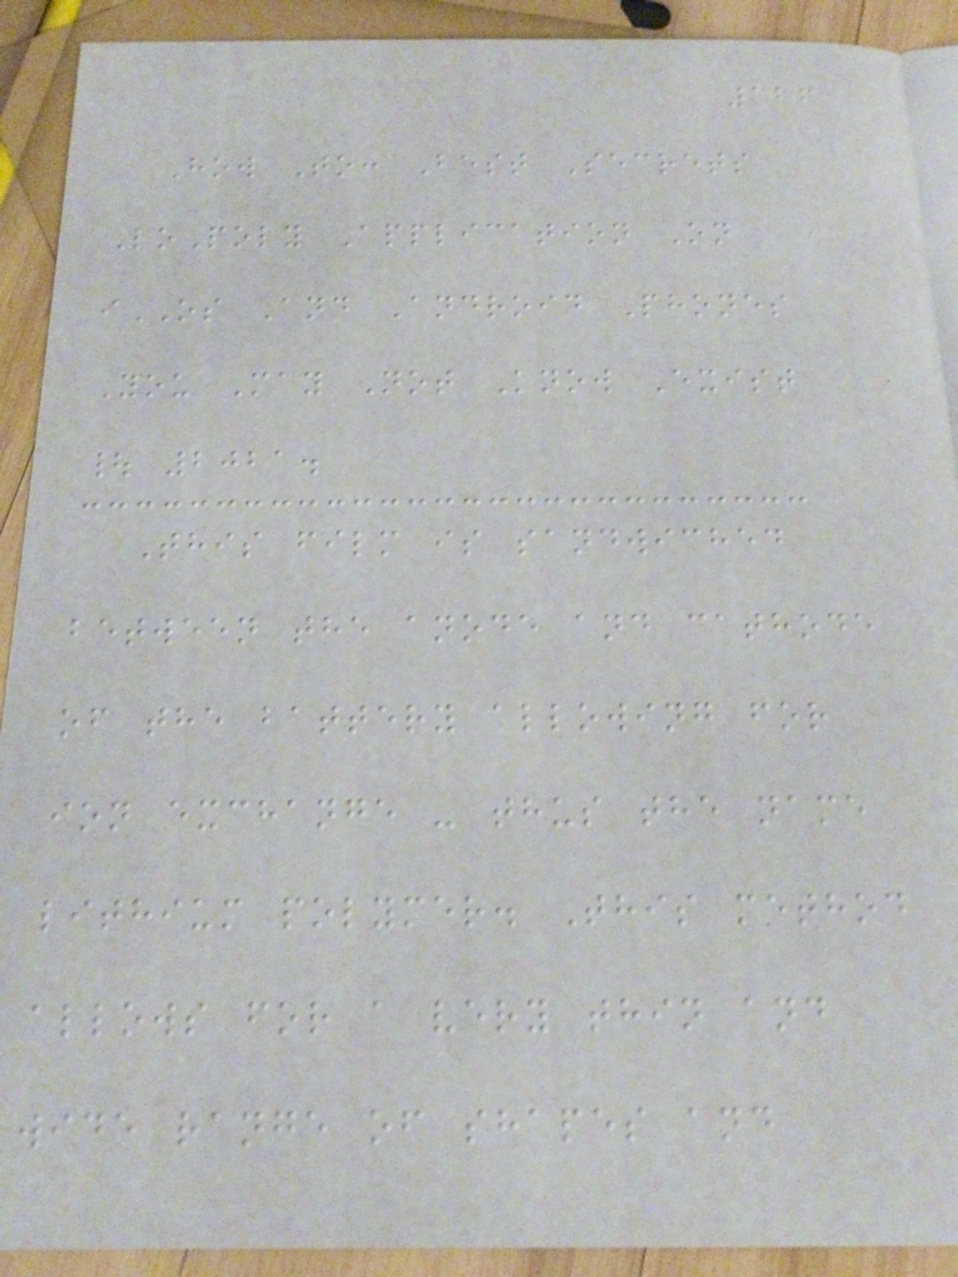126
How To: Best Secrets
LoPoly Application On
iOS And Android Phones
You May Not Know Exist
| 2021.
This film is sandwiched
between the anode and cathode
of the battery allowing for
ion exchange - thus the name
lithium polymer. This method
allows for a very thin and
wide range of shapes and
